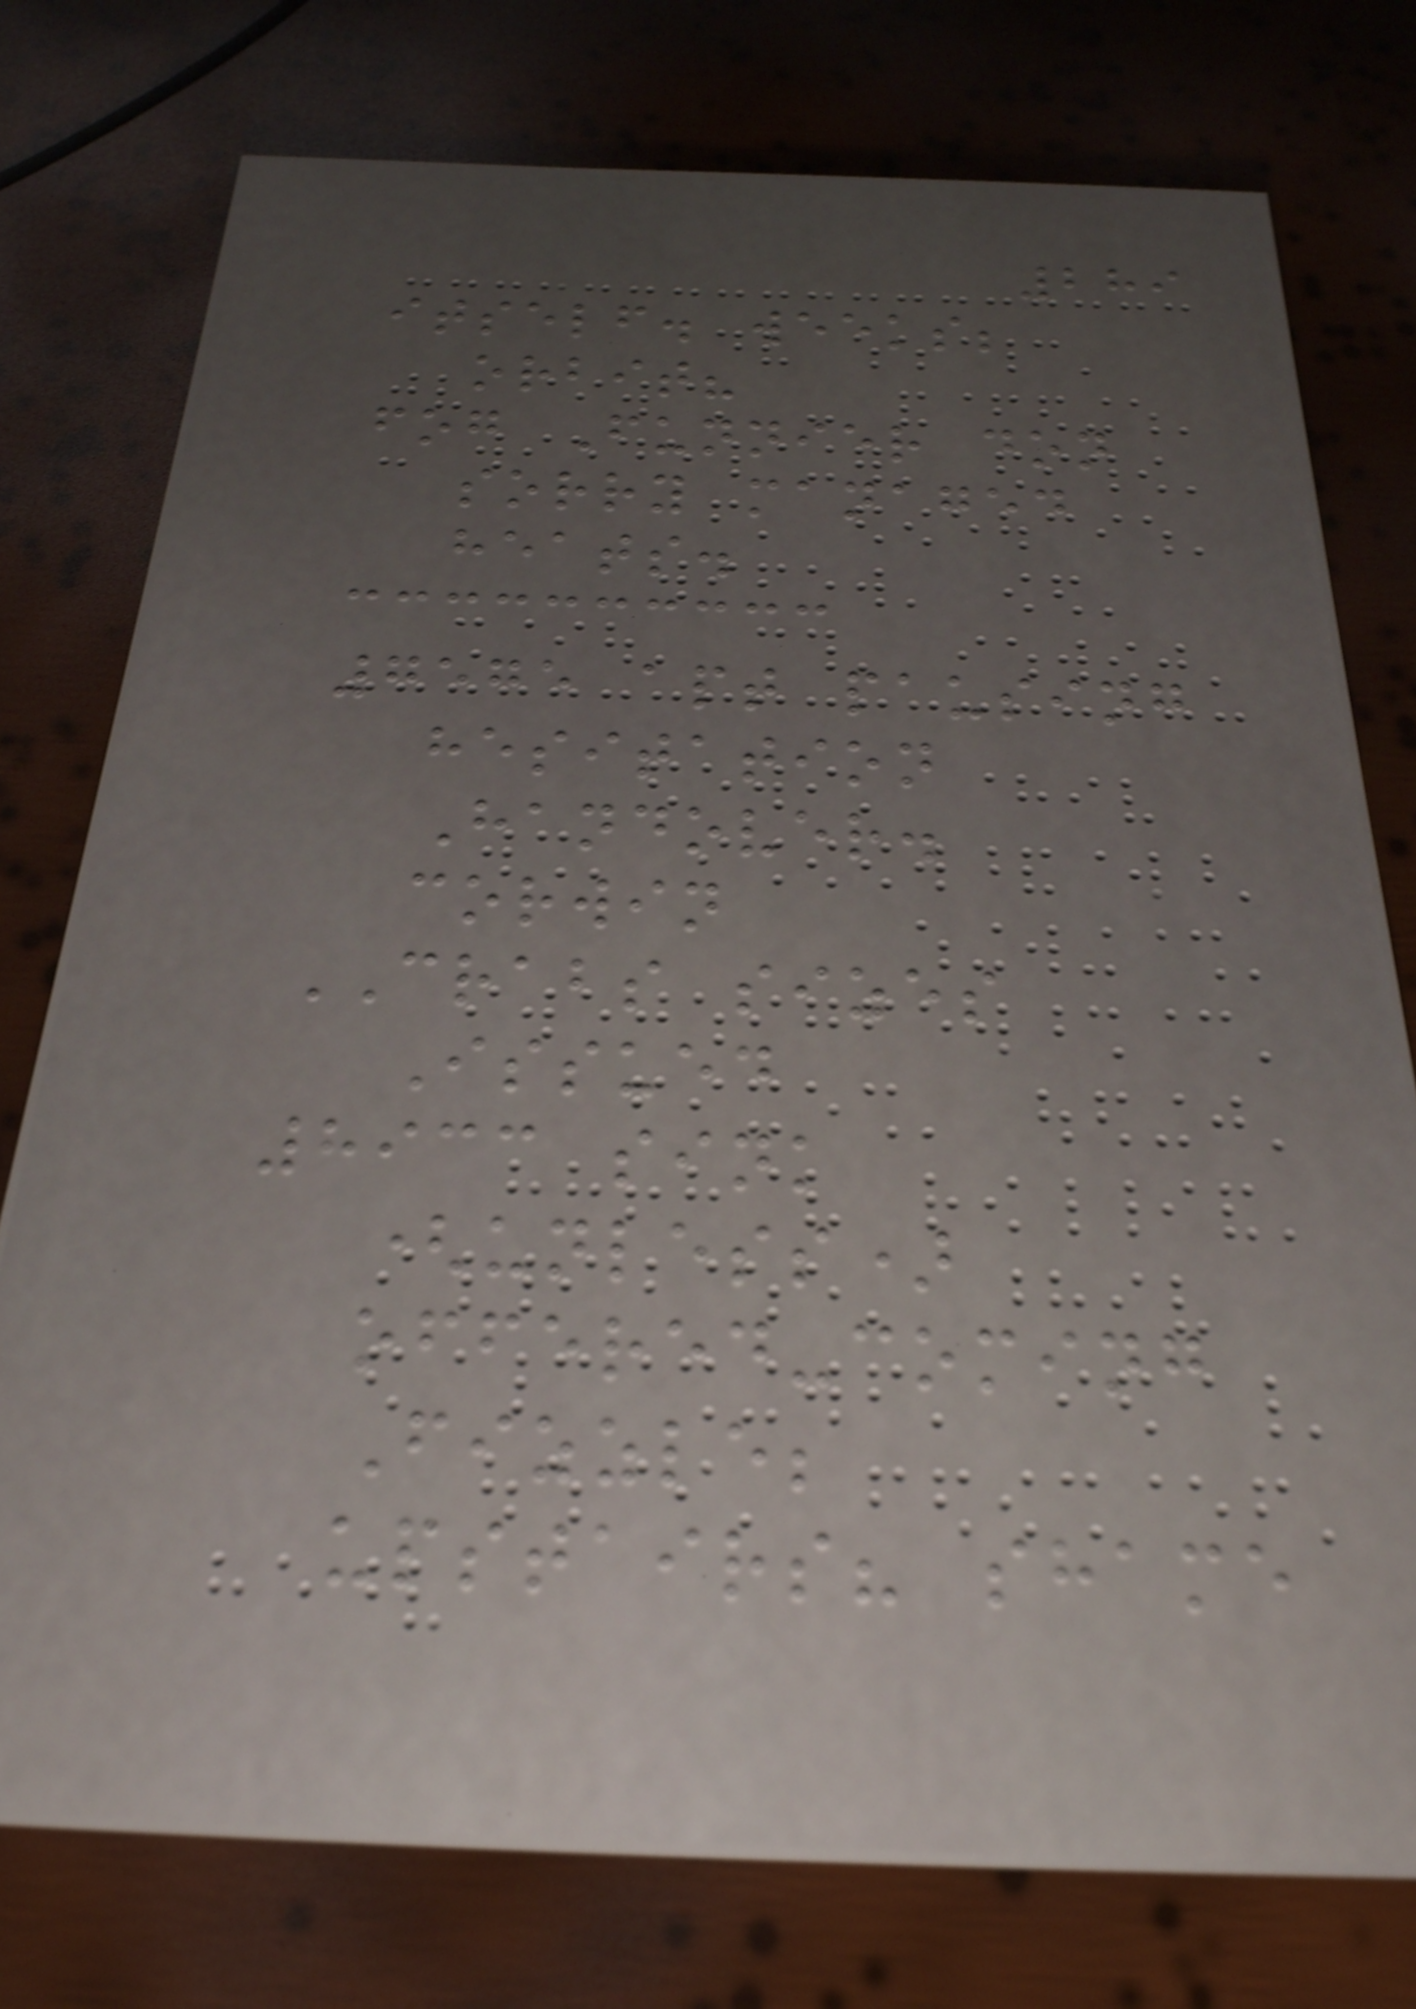289
itself. weeks;
orbit?
fog Funnier don
sorry managed
heats.
7575 apt pausing
hesitation
Handover.
corwin
CRABS sizes
Issued
8933 sink
(unless)
offered-coming
Fizzle;
upstairs? shame
